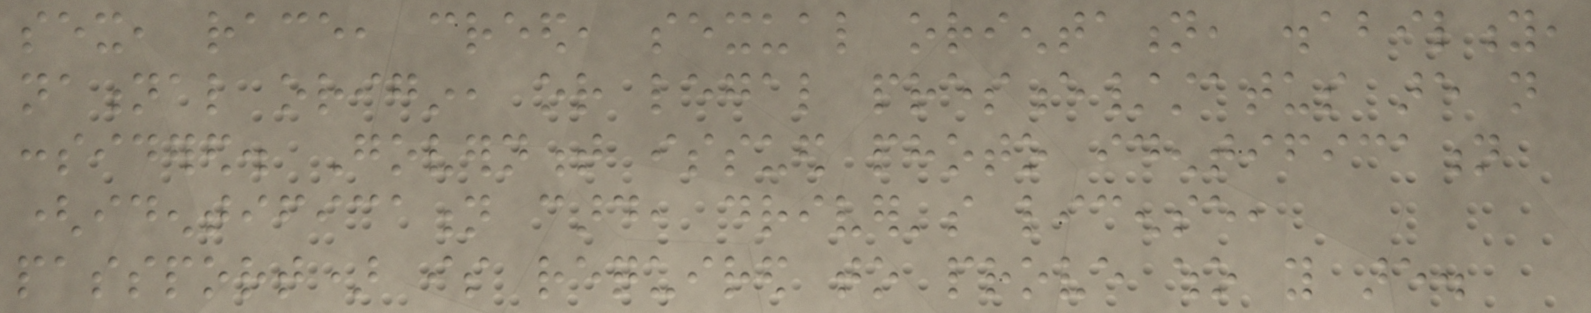sex, race, creed, sexual orientation, disability,
national origin, or legal presence/status are not
considered. Government issued photo identification
(identification card, driver's license,
passport) is required to prove who you are.
